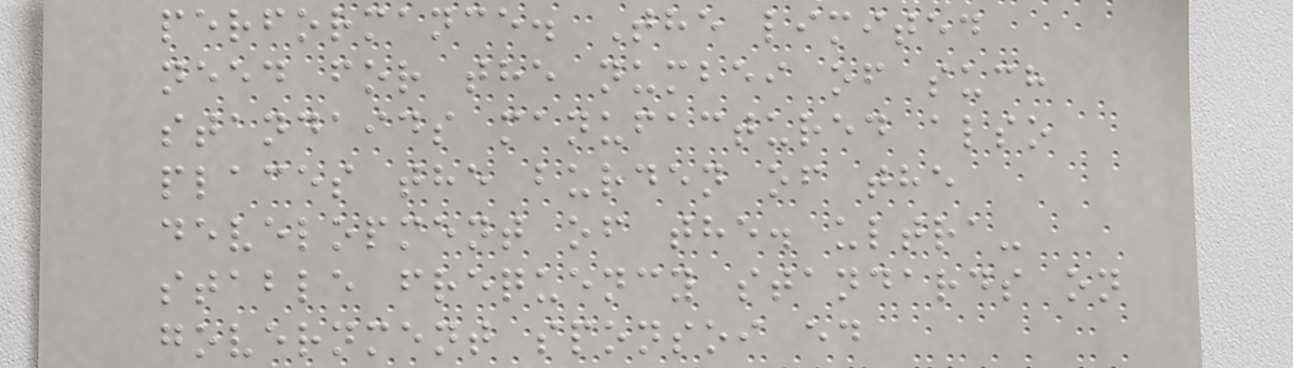performance. The limited
need for the numbei of such
standaids manufactured also
places the burden of the
development of the. ultra-
stable frequency standards on
government sponsoi ed
